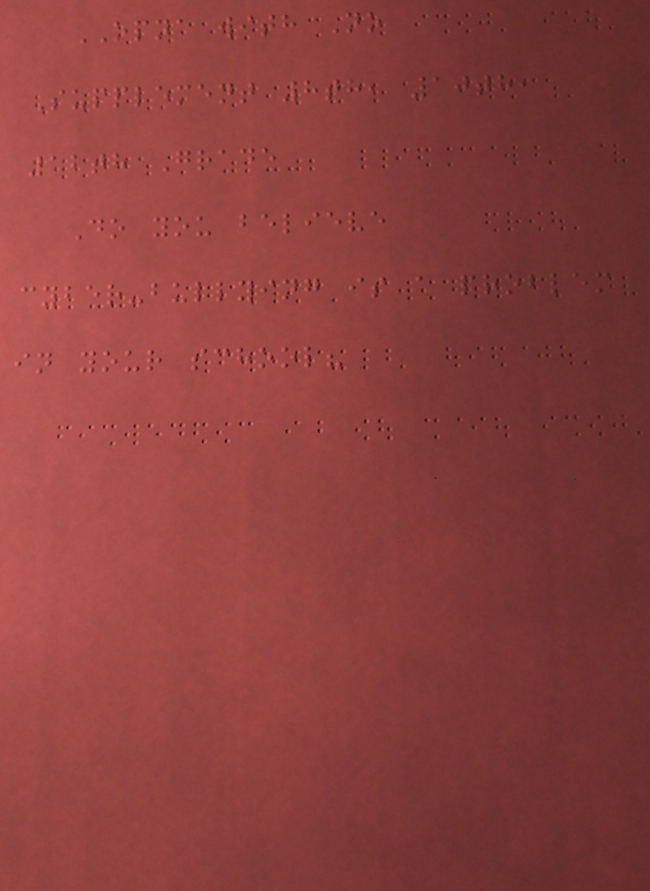OPNA with No
Supplement 8th, 10th,
12th Grade
Do you believe
cyber-bullying is a problem
in your school?
